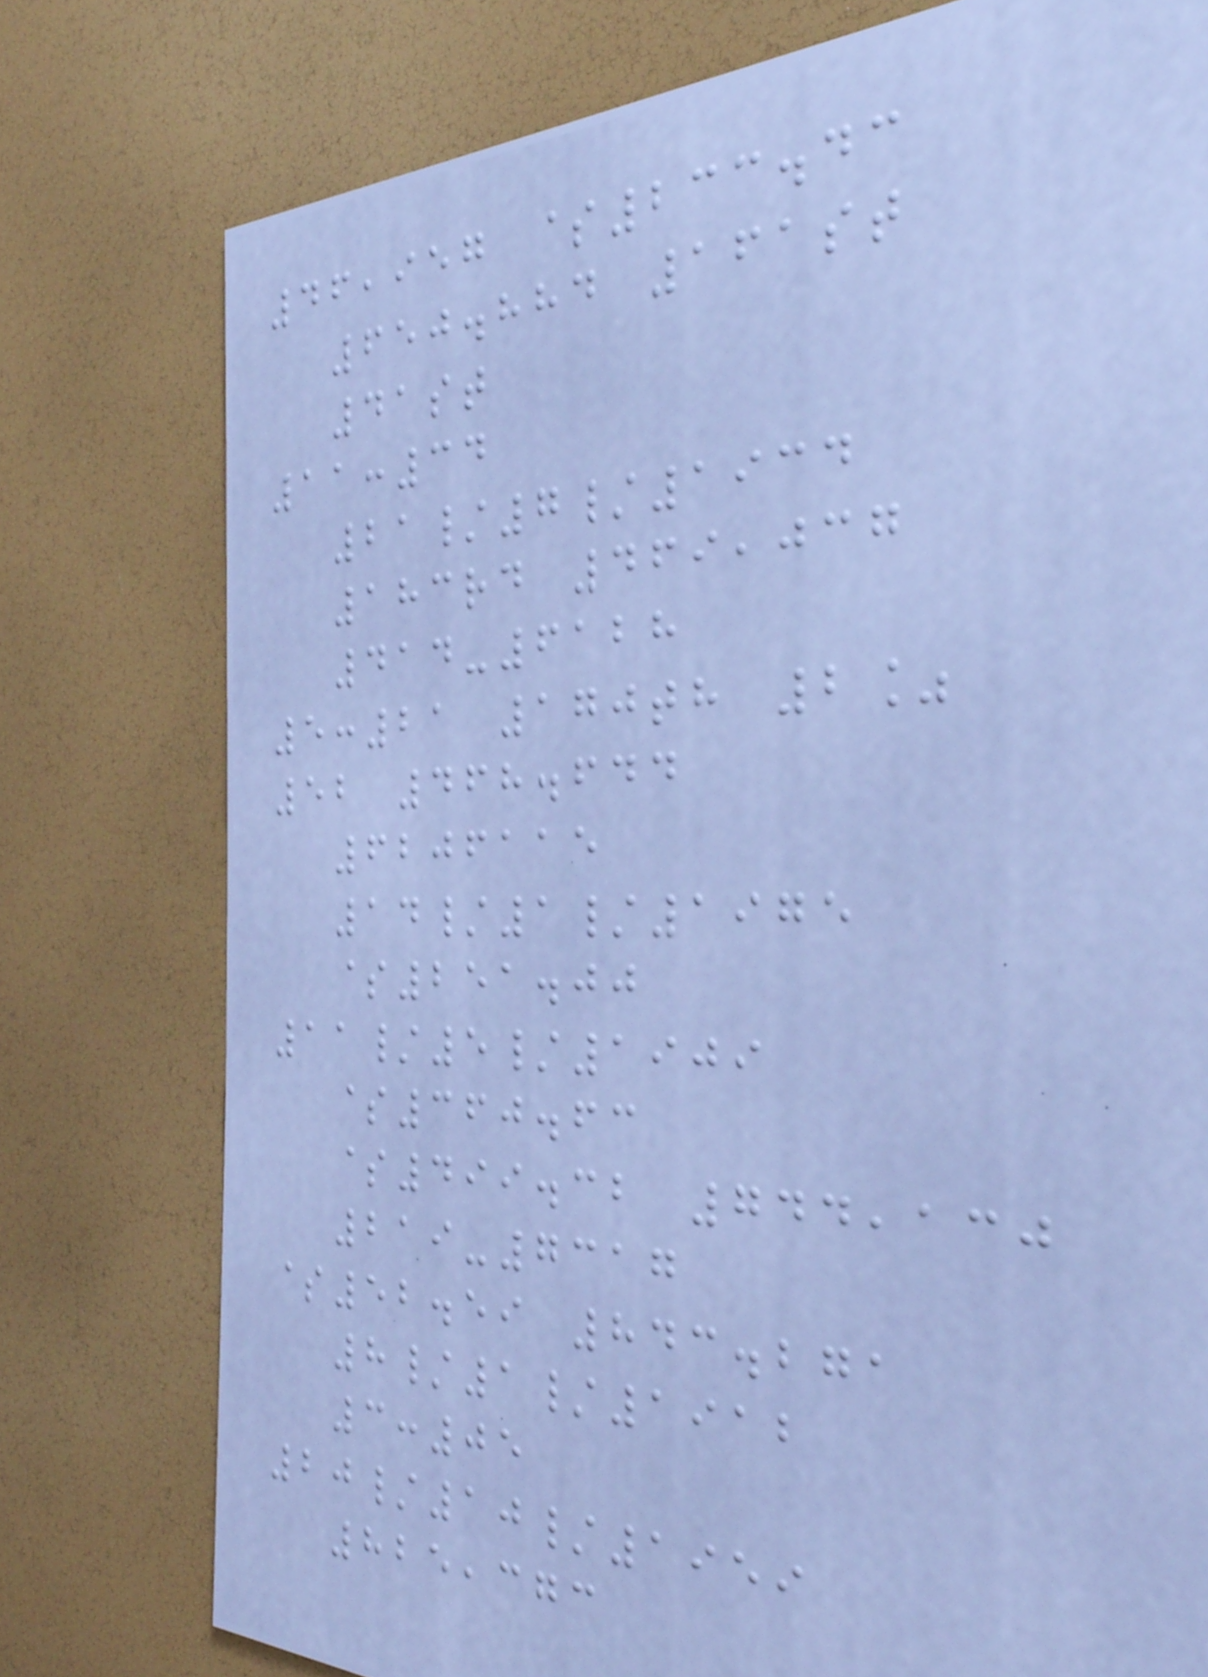46,957 $233.43
650.884 161st
41st
11:34
21/7/1934
183rd 469,037
414-6128
5:21 170th 2%
52 468.644
6206115
14/1/1975
$251.00
11/5/1909
$360.63
$499.32 744,130
219-7317
$52.59 843.271
8/1/1912
3:05
20/10/1959
825,373
